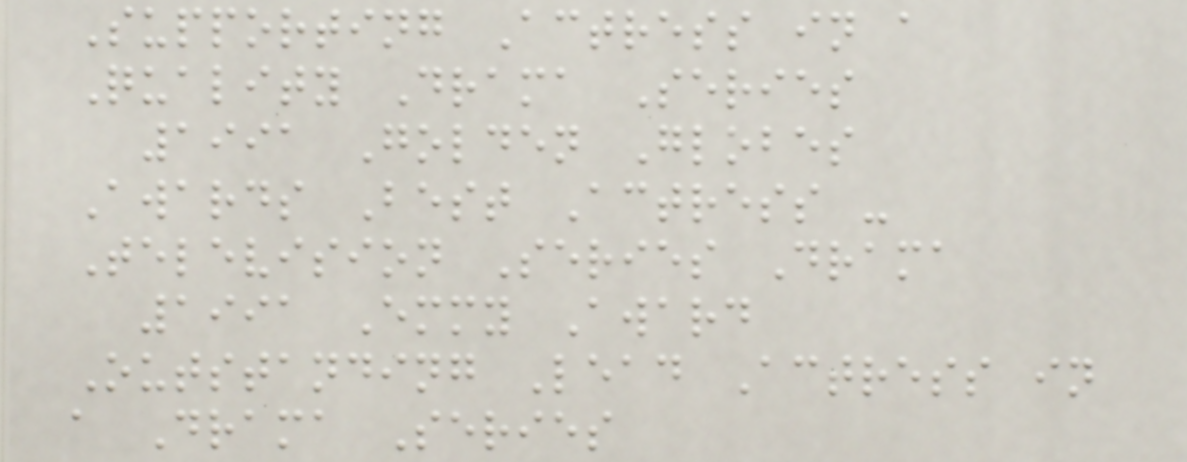Supporting Actress in a
Quality Drama Series
1991 Golden Globes
Awards Best Actress -
Television Series Drama
1991 Emmy Award
Outstanding Lead Actress in
a Drama Series
